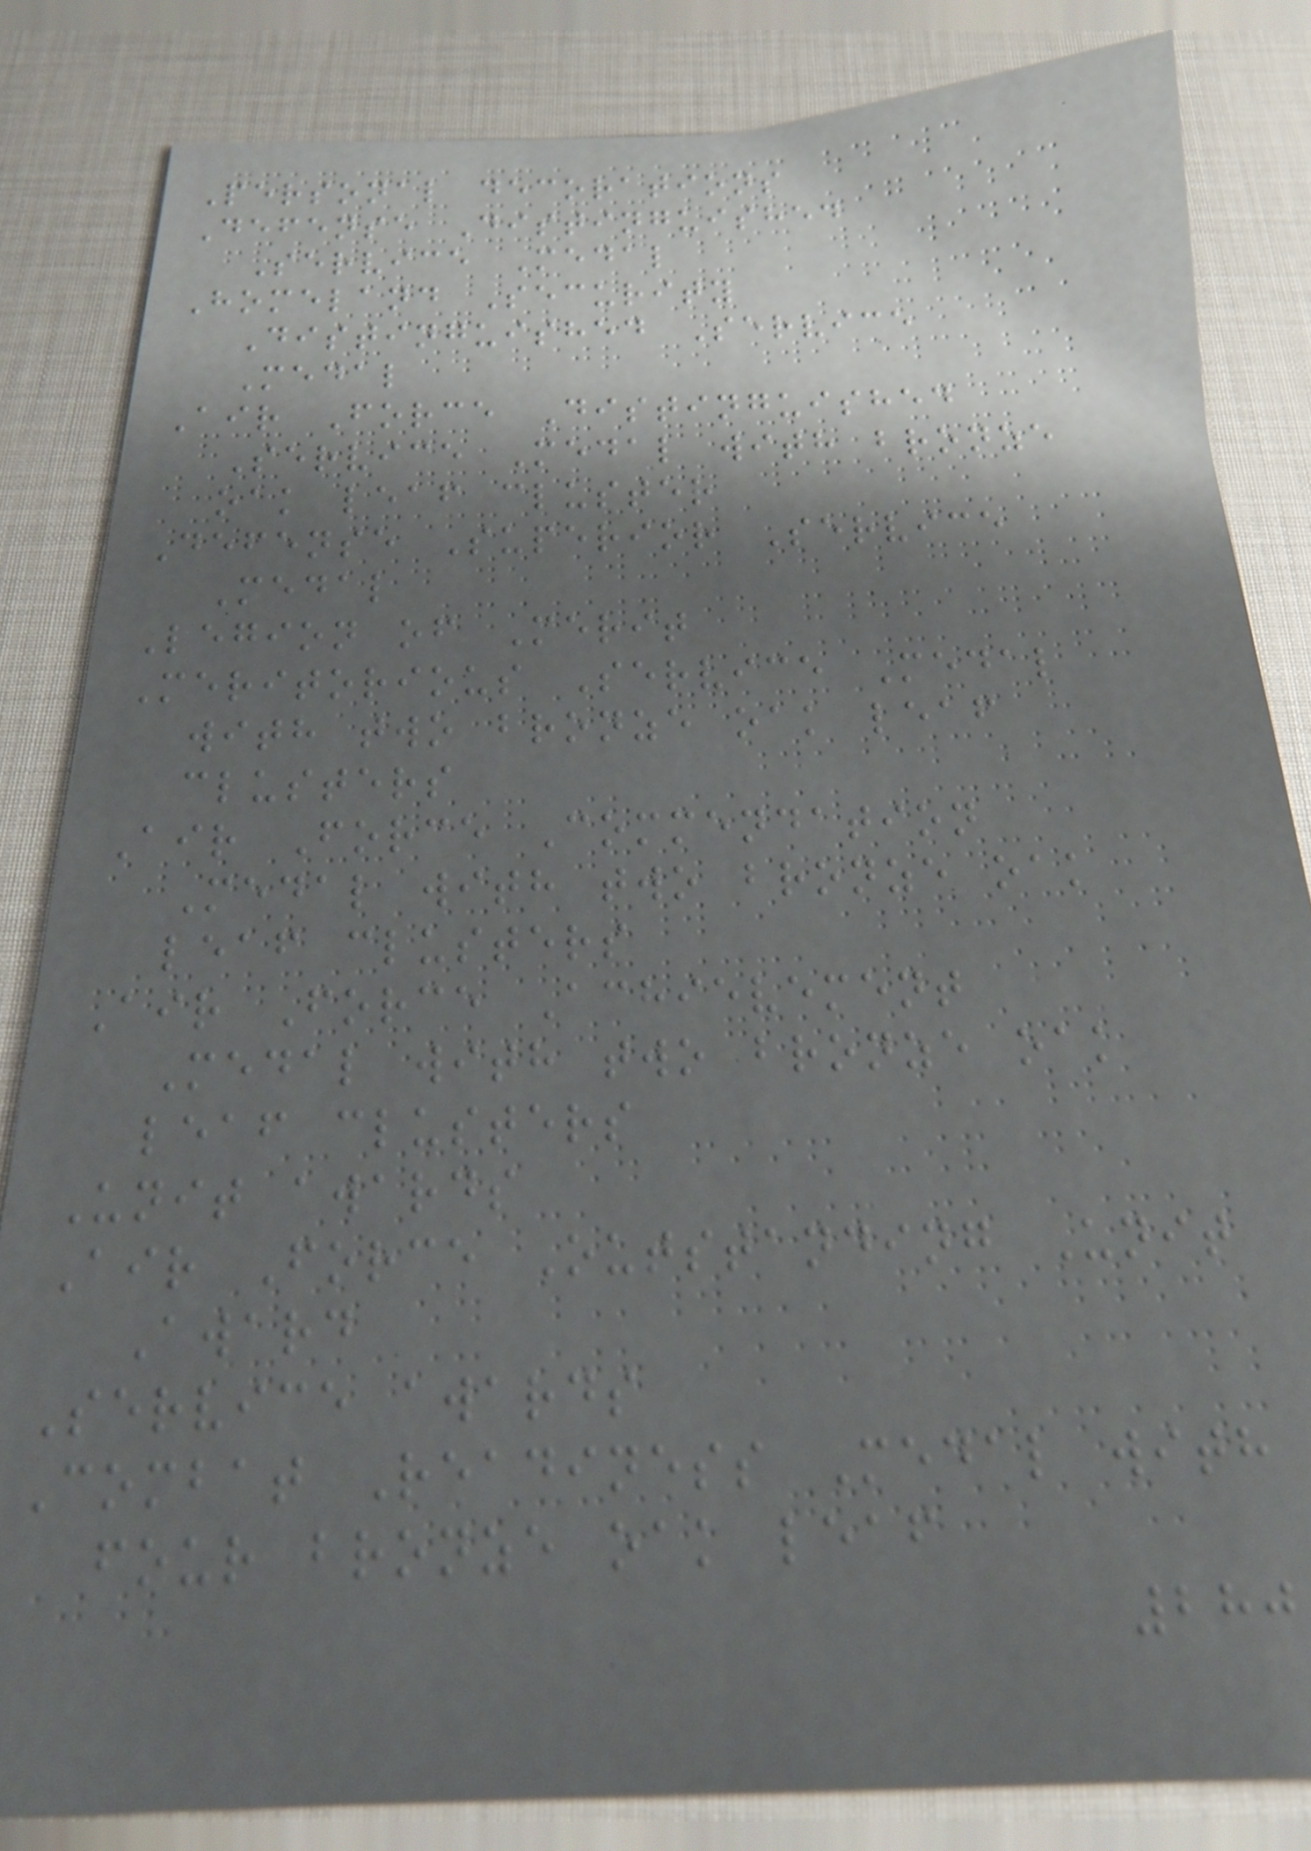Personal decorations
Defense Distinguished
Service Medal
Homeland Security
Distinguished Service
Medal
Air Force Distinguished
Service Medal with bronze
oak leaf cluster
Defense Superior Service
Medal
Legion of Merit
Meritorious Service Medal
with two bronze oak leaf
clusters
Air Force Commendation
Medal with two bronze oak
leaf clusters
Air Force Achievement
Medal with two bronze oak
leaf clusters
Unit awards
Air Force Outstanding Unit
Award
Service awards
Combat Readiness Medal with
four bronze oak leaf
280
